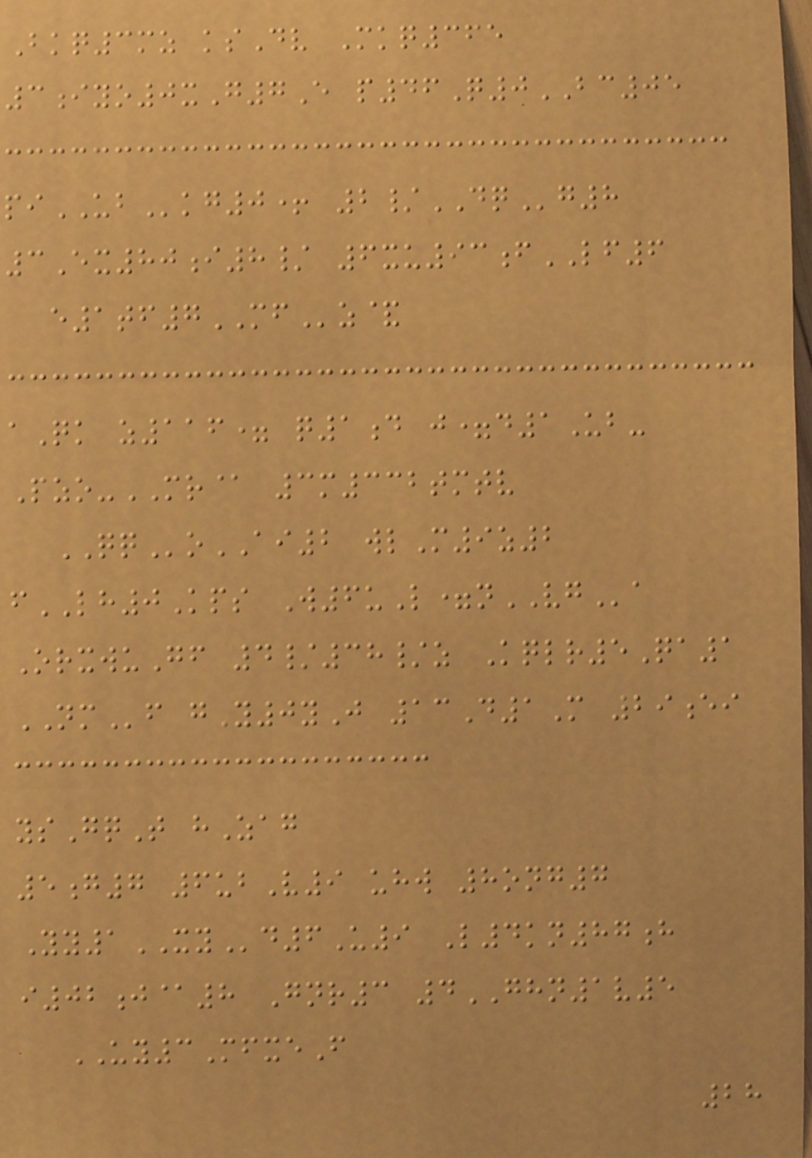Bkq3mz ksDv Mkq365
3iyo0xG7E p46Q0BC05
piUBkg0+ 2/DQg8
3Ex80i8/ 6xu93fLF6
e1tf7MFz&
aQk z116= q1d j=d1Ub-
Pzo-MR@ 3m332tmtv
QQoAI2 wlM9z2
fLH0Kps W6uL=nVGa
OrxwuGf 4/38/z Kqlr5Qa1
NMf gY0yJ 13D1M 29ei
ysGqT hZag
5g7 6ubV9 uhw 8ong7
Yy1XYd6U9 L4kn87h
i02j@8 Gnr3 4GHN1v5
UY3MfxeF
28
